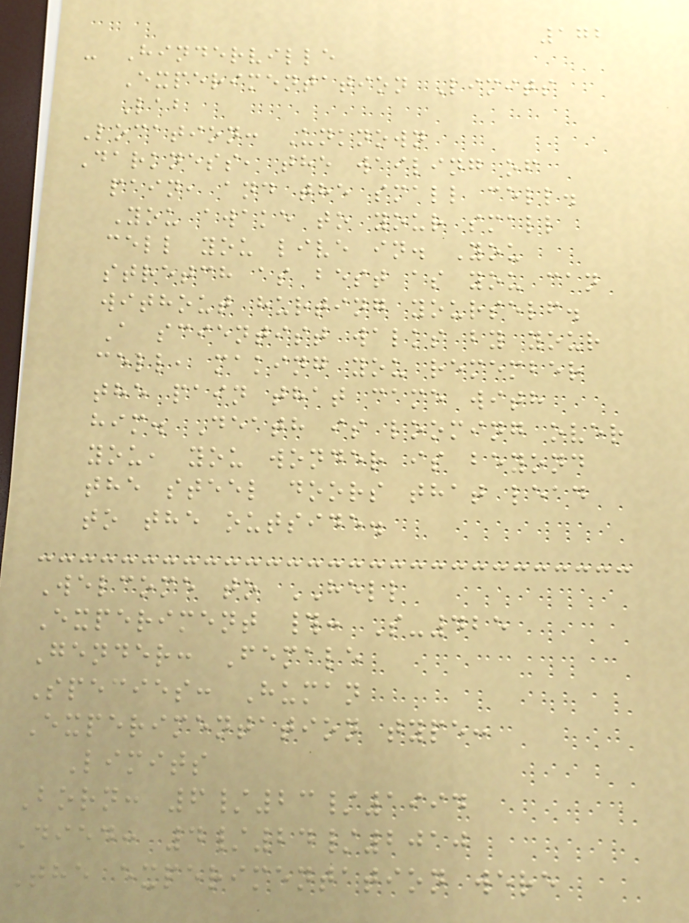172
- Hinderville
Experimentation Limits
Lab
Location: Unknown
Darkness, the wailing of
pain, and the small cell.
You awake to your small
cell you live in. You
stretch as best as you can
without hurting yourself.
A scientist walks by your
cell, making you remember
the pain that came with
him. Death is looming over
you, you wonder is beyond
the steel doors that lead
to the outside.
Welcome to HELL
Experiment #: S-425
Gender: Female
Species: Human
Experimentation type:
Limits
Born: 6/23/1994
Died: 4/24/2010
The experimentation were
